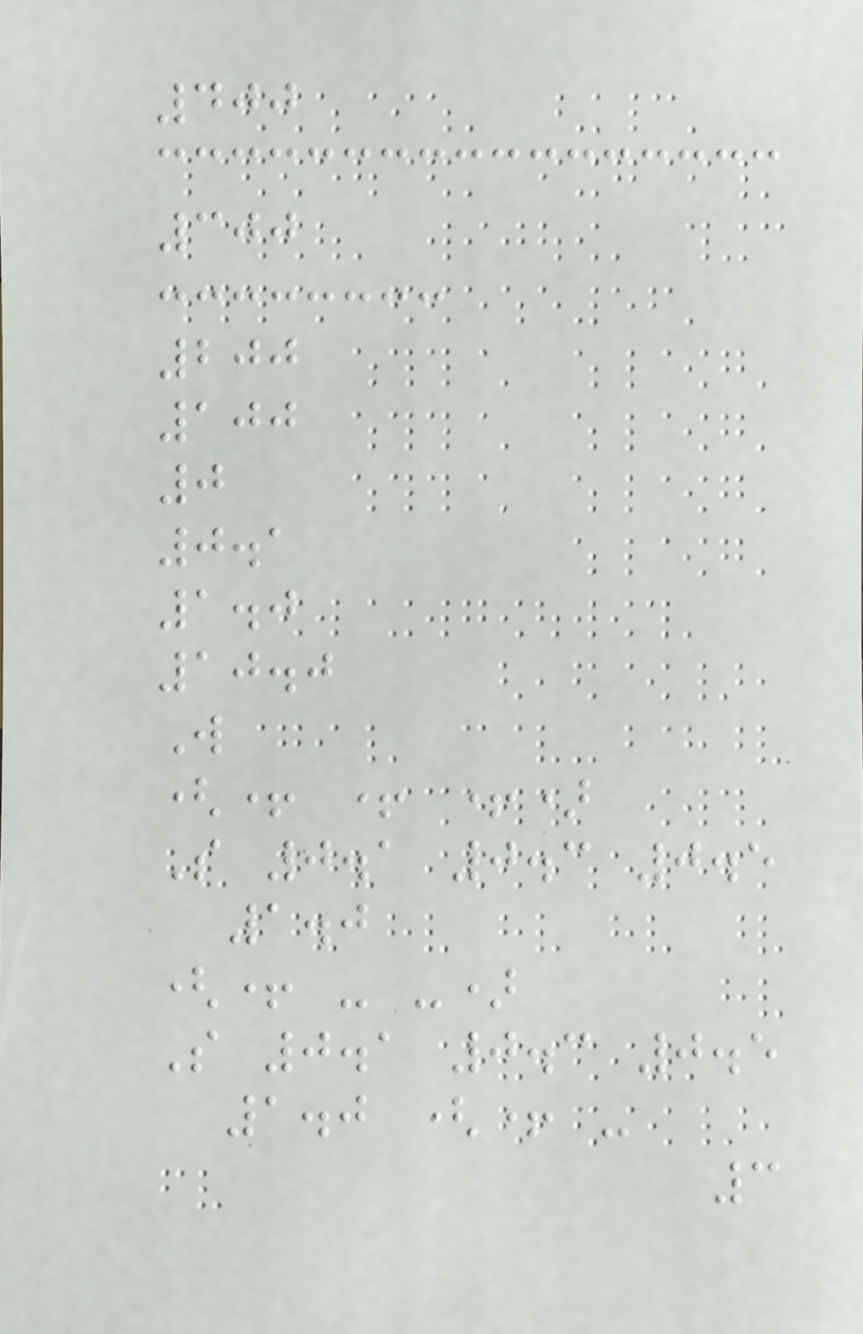400
300
200
100
0
0.1
1.0
10.0
W
(+ + +)
S 0.1 0.3 0.5
1.0
(+ - -)
S 0.1 0.3 0.5
1.0 (+ -
3
